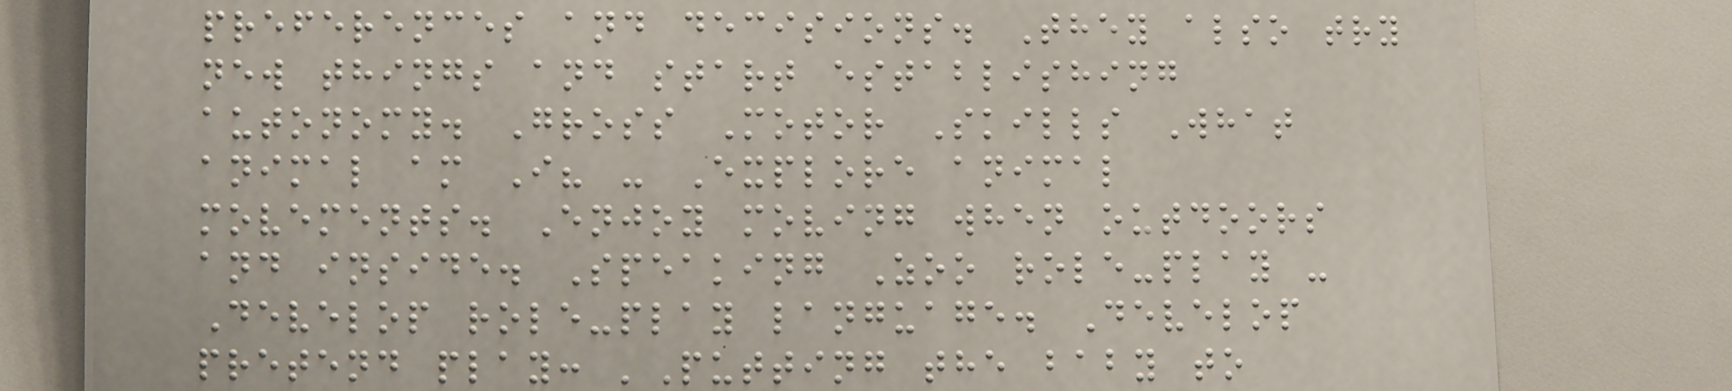preferences and decisions. They also try
new things and start establishing
autonomy. Gross Motor Skills What
animal am I? - Explore animal
movements. Enjoy moving when outdoors
and inside. Speaking Zoo role-play -
Develop role-play language. Develop
pretend play: 'Putting the baby to
